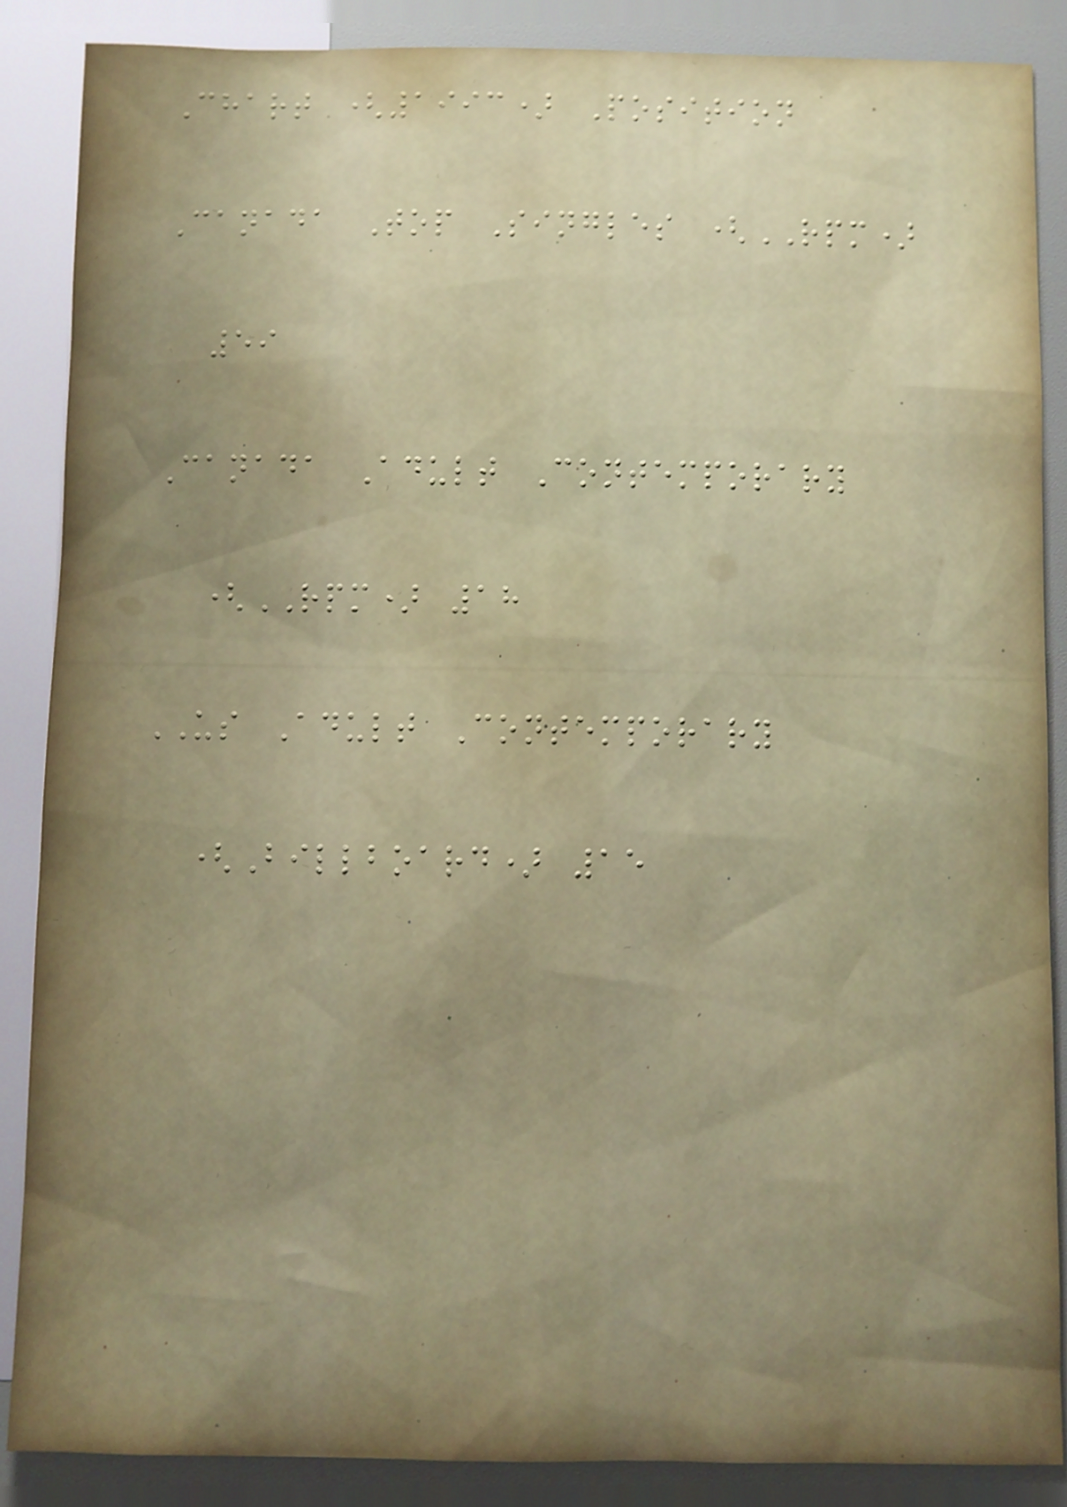Chart (1993) Position
Canada Top Singles (RPM)
59
Canada Adult Contemporary
(RPM) 18
US Adult Contemporary
(Billboard) 15
